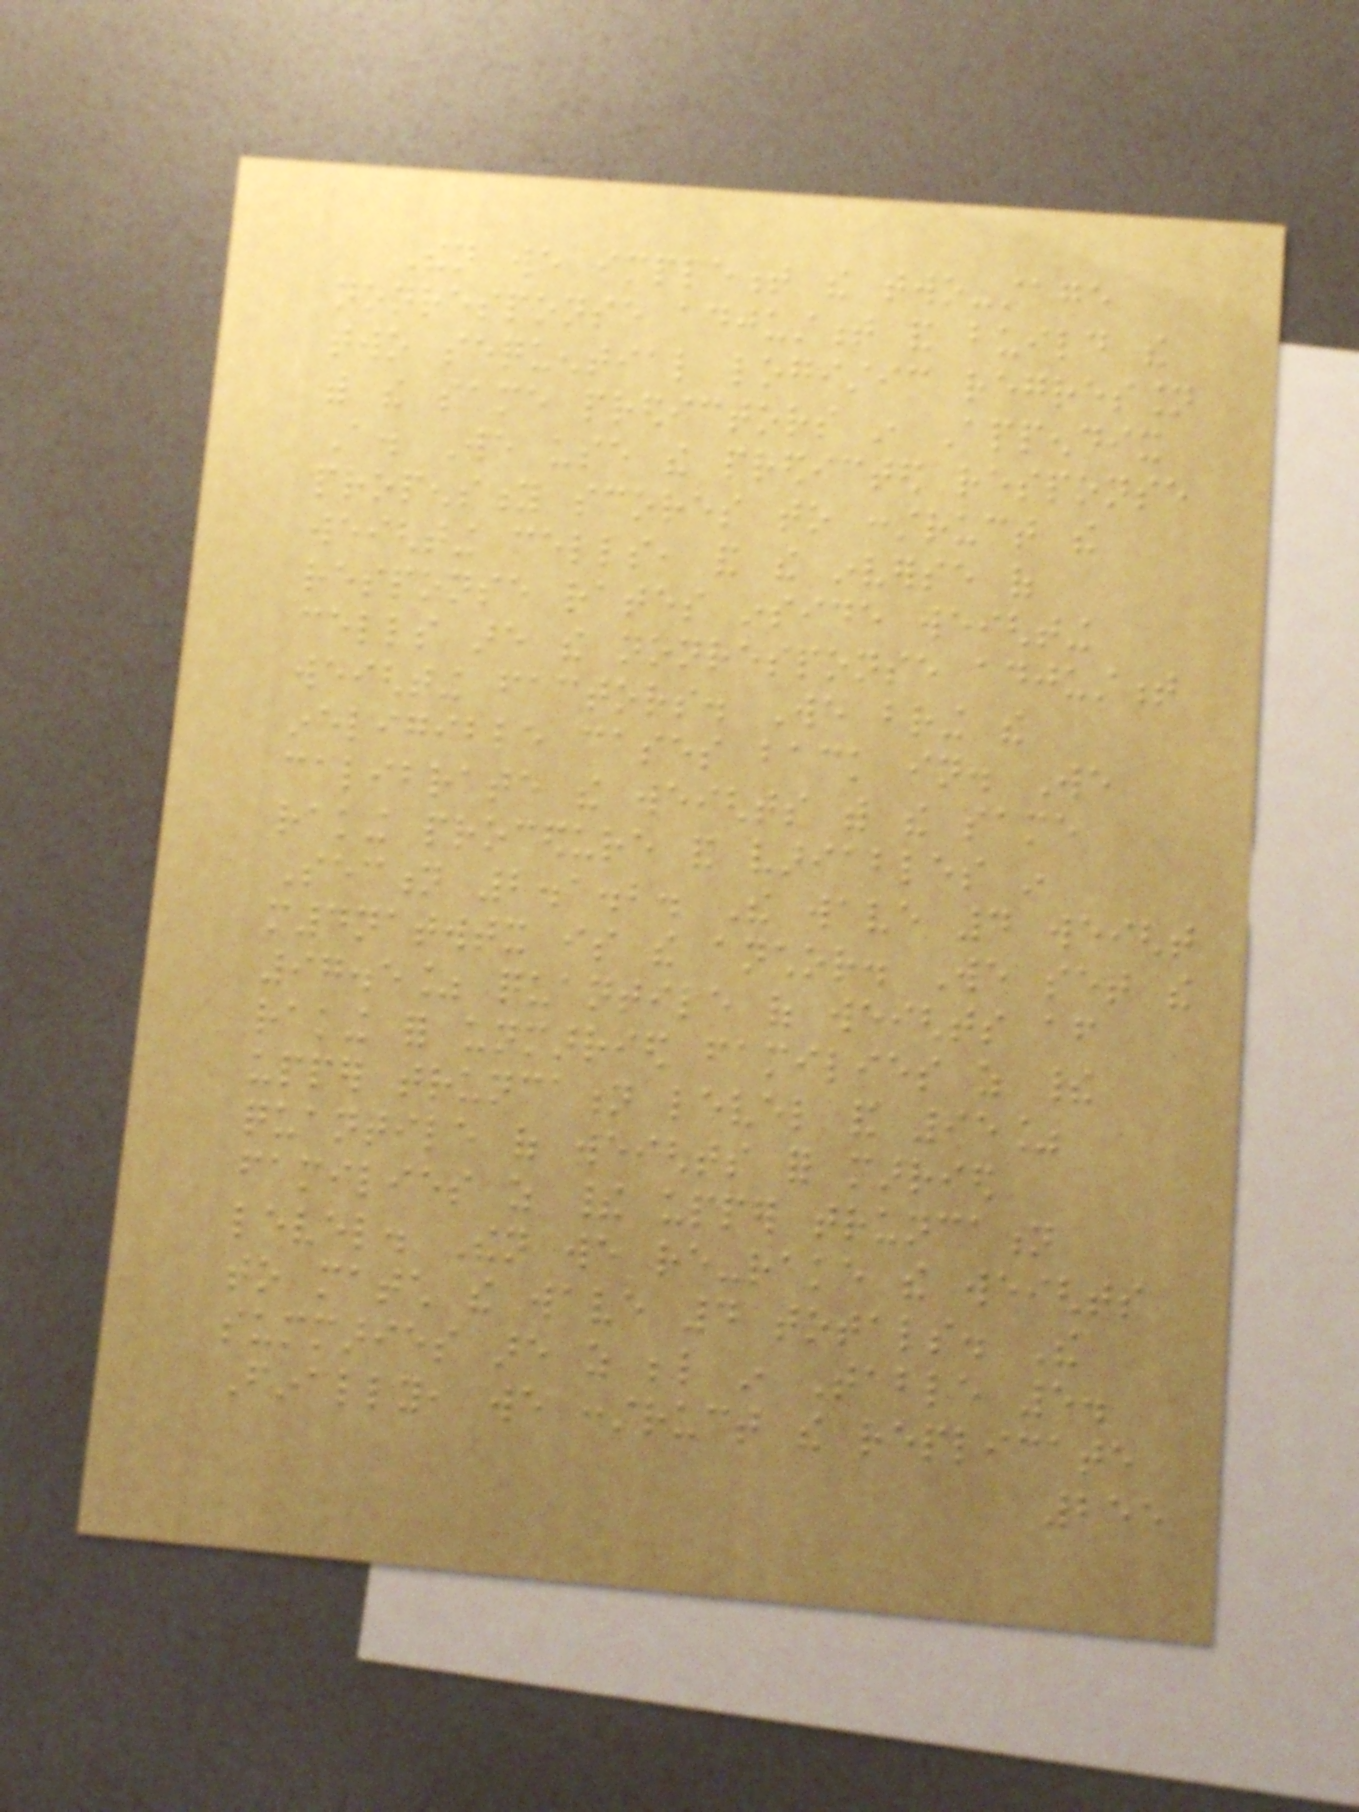Then we implement the two-stage
nonresponse adjustment and build the
two sequential logistic regression
with the same predictors in Appendix
A. We use the predicted response
propensity scores to construct the
weighting cells, and the inverse of
response rates inside weighting
cells are the nonresponse adjustment
weighting factors. We bring the
ineligible cases back in. We
calibrate the weights with the same
raking procedure and variables in
Section 2.1.2. The wave 4 weight
m4natwtx is the anchor. We set the
97.5% quantile of weights after
raking for unmarried families as their
upper truncation level and 95%
quantile of weights for married
families as their upper truncation
level. Then we re-rake the weights
to match the wave 4 totals. The
summaries are as below in Table 5.
Finally, we construct the replicate
255
